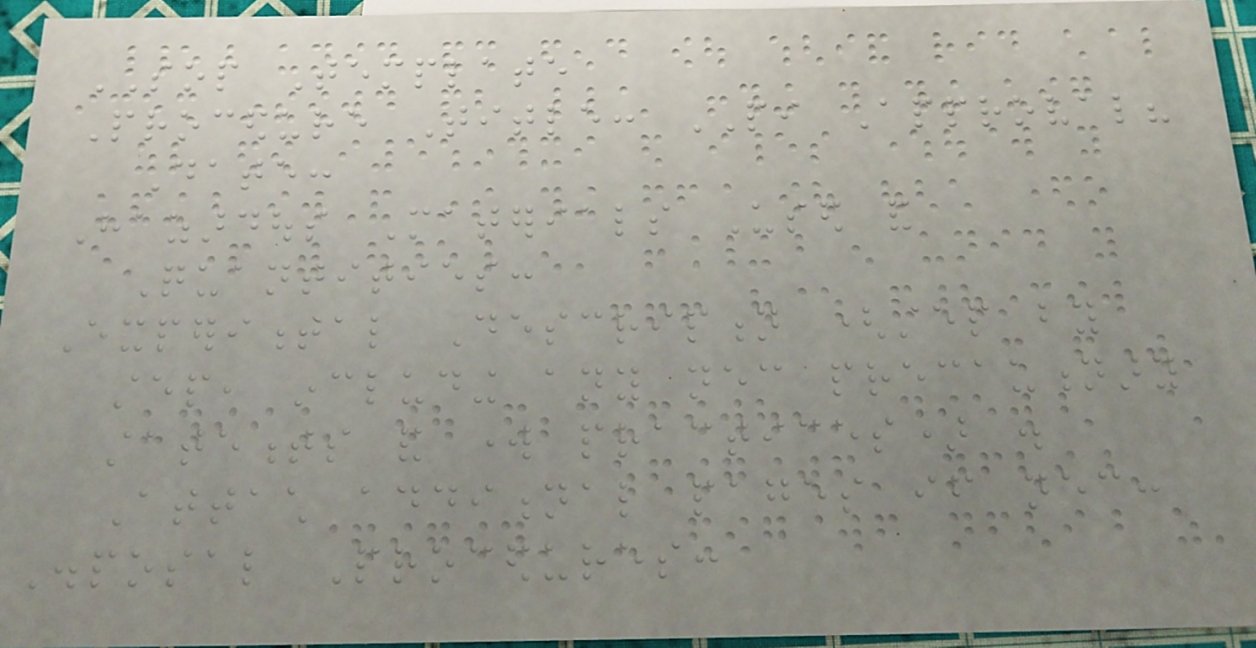SOP Template
Procedure Title: PI Approval?
Date:
Hazardous Materials Used and
Quantities:
Experimental Description (step by
step, including any necessary precautionary
statements and work practices) .
Attach additional pages if necessary:
Disposal Procedures:
